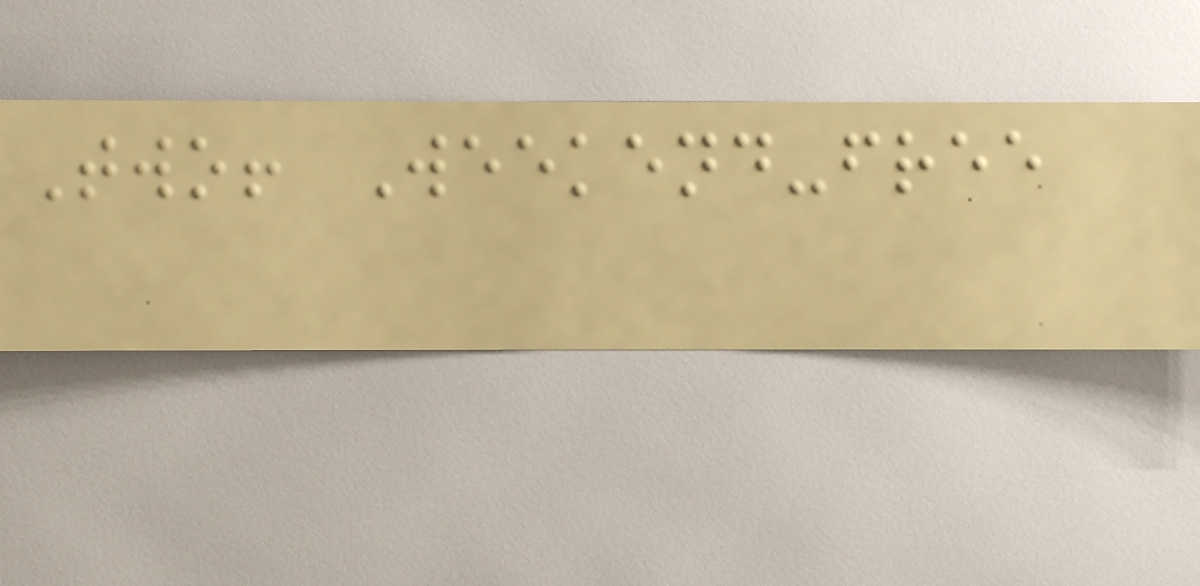Two! Weekend-free
